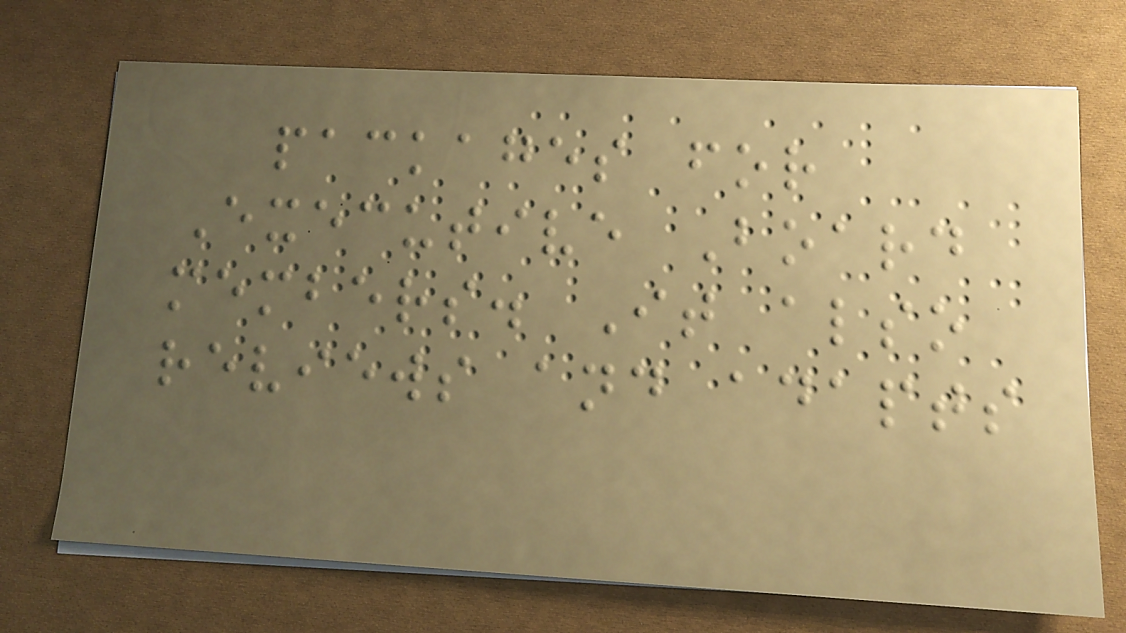packages for
Executive Board
members. It also
reviews and adapts
